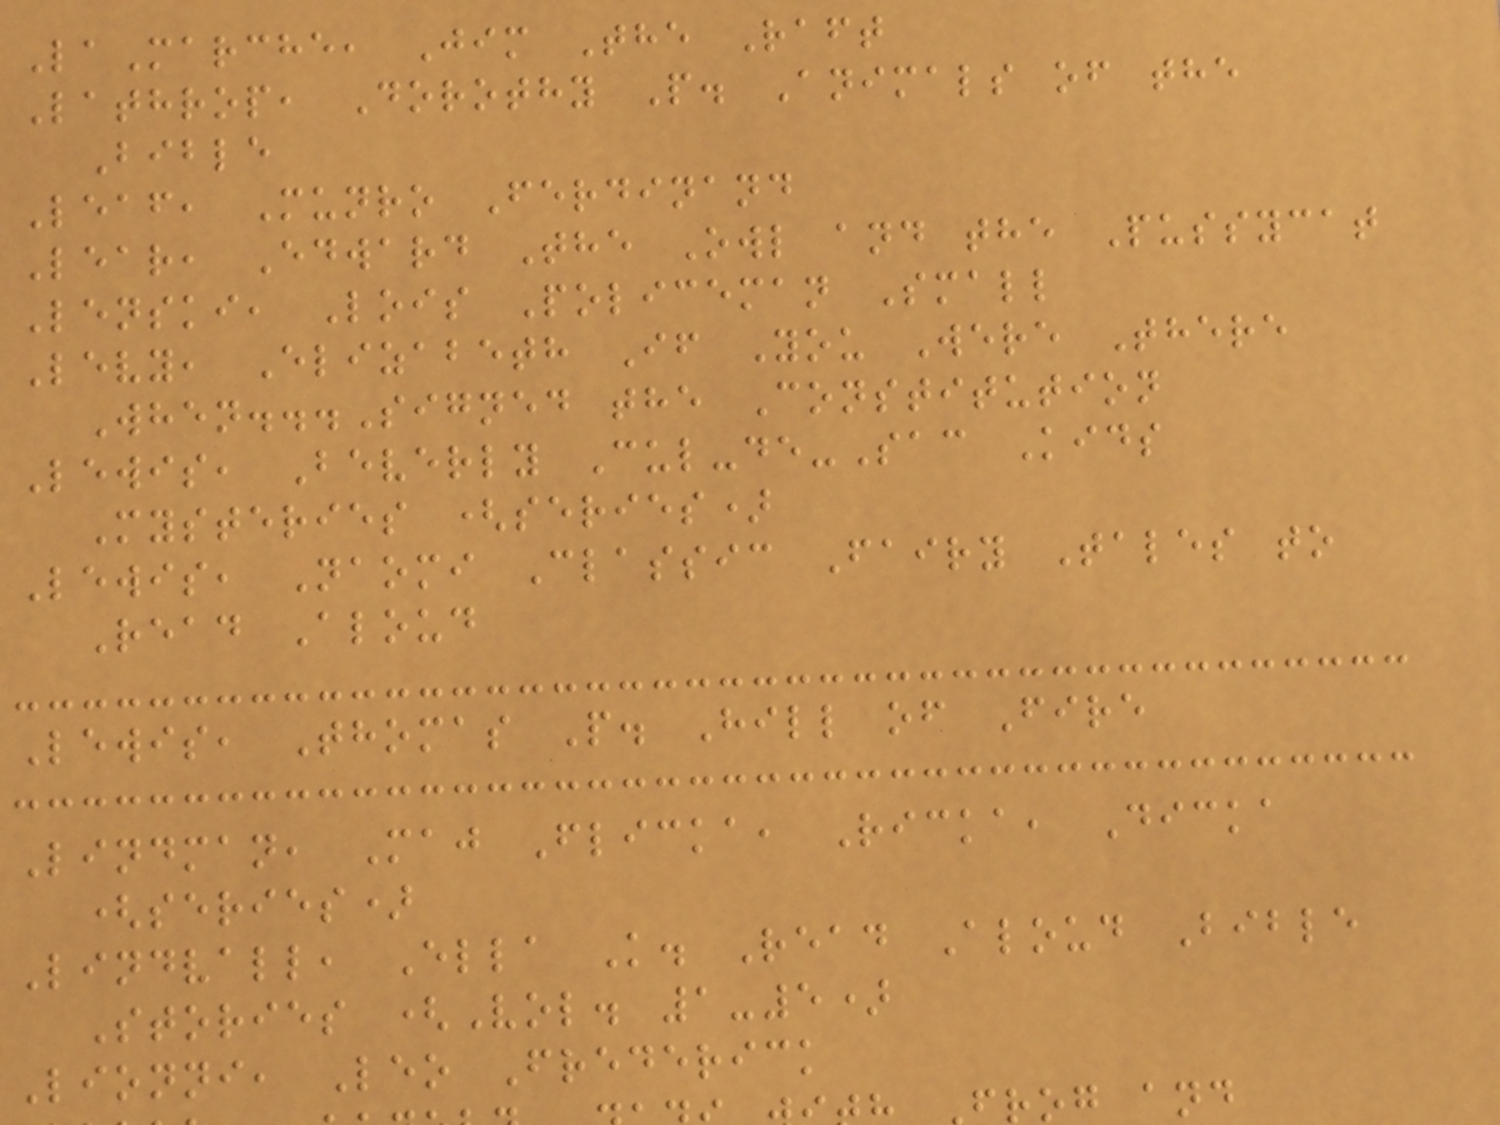LaMarche, Jim The Raft
Lathrop, Dorothy P. Animals of the
Bible
Leaf, Munro Ferdinand
Lear, Edward The Owl and the Pussycat
Lenski, Lois Policeman Small
Levy, Elizabeth If You Were There
When...Signed the Constitution
Lewis, Beverly Cul-de-Sac Kids
Mysteries (series)
Lewis, Naomi Classic Fairy Tales to
Read Aloud
Lewis, Thomas P. Hill of Fire
Lindman, Maj Flicka, Ricka, Dicka
(series)
Lindvall, Ella K. Read Aloud Bible
Stories (Vol. 1-5)
Lionni, Leo Frederick
